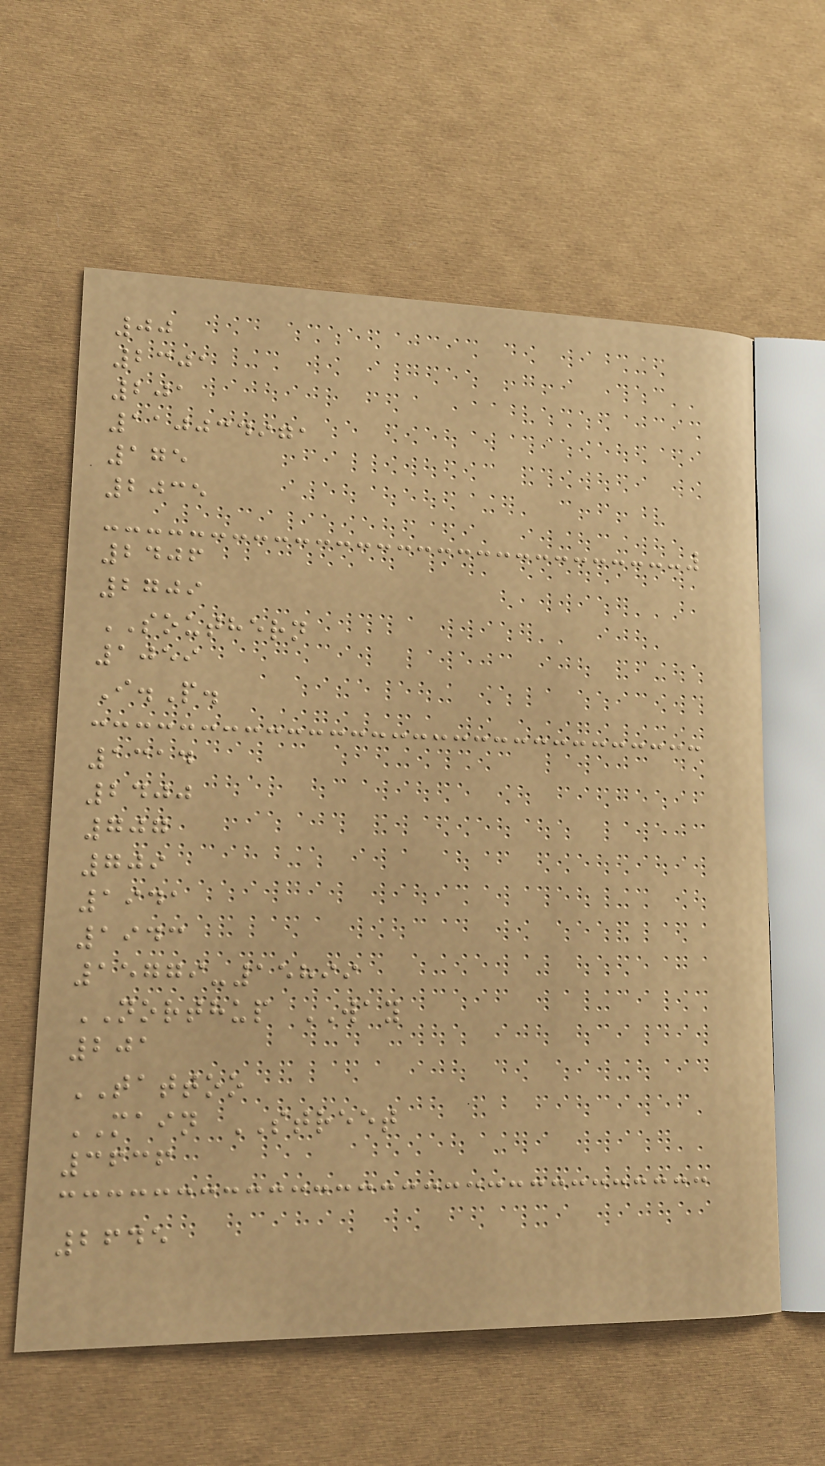00
2301
201
110034971
175
2035
2406
2709
SOUTHERN
1059
I.P.
1314
2400
707
709
1941
1943
15779-15899
NORTHUP WAY
201
TATTOO
MAIN STREET
3636
2645
